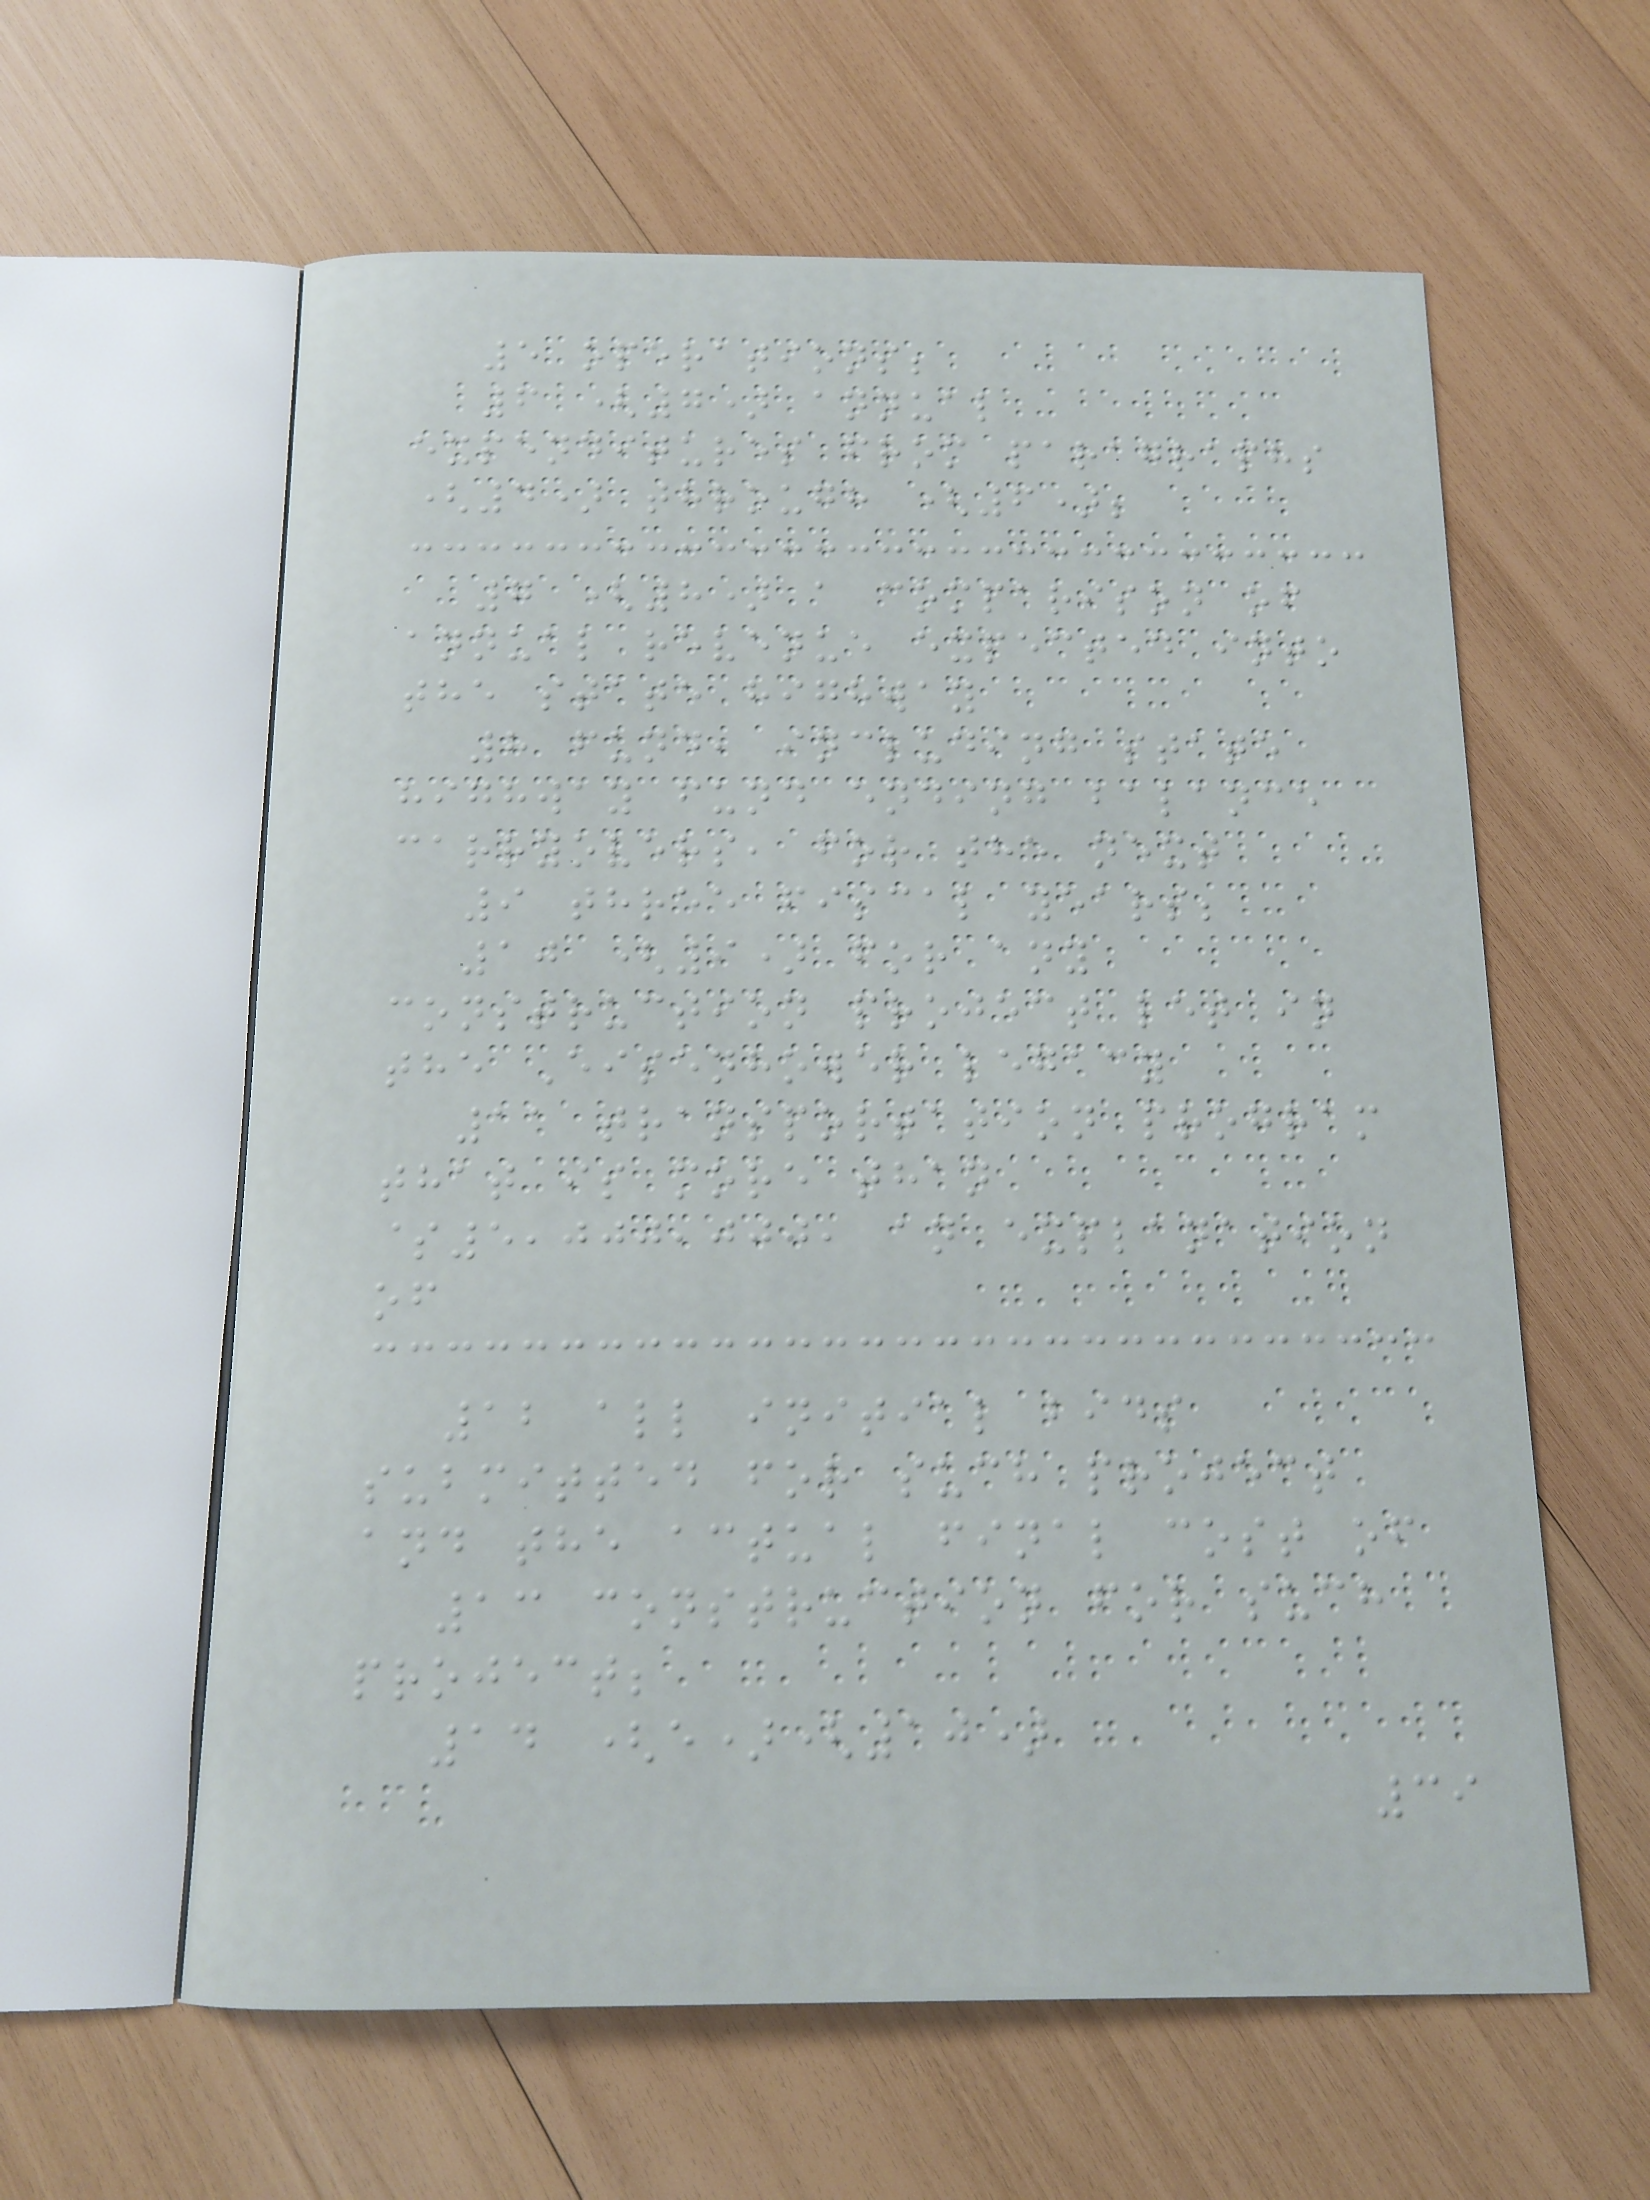5 operations;
6 (7) annual
expenditures from paragraphs
(4) through (6);
7 (8) a comparison of
annual revenue expected into
the state highway
8 fund, including state
highway fund ending balance
carryovers, for the next
9 three fiscal years;
10 (9) for any
construction project let in
the Eisenhower legacy
11 transportation program
that is more than
$5,000,000, an explanation
of
12 all initial bids
submitted for such project
and the actual final cost of
13 construction for such
project;
14 (e)(10)
39
